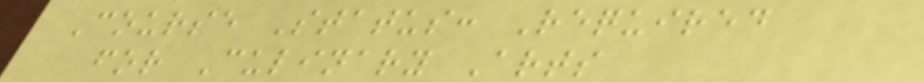Course Status: Required
for Culinary Arts
